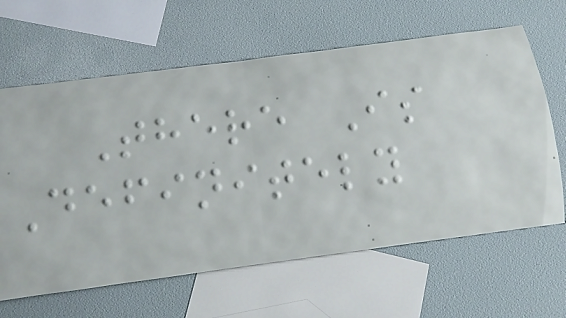There Is
Definitely
